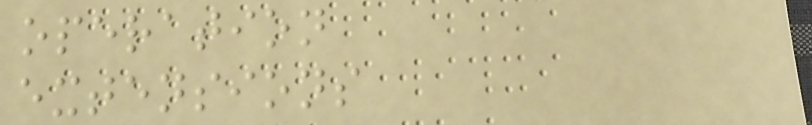operation
extensions
